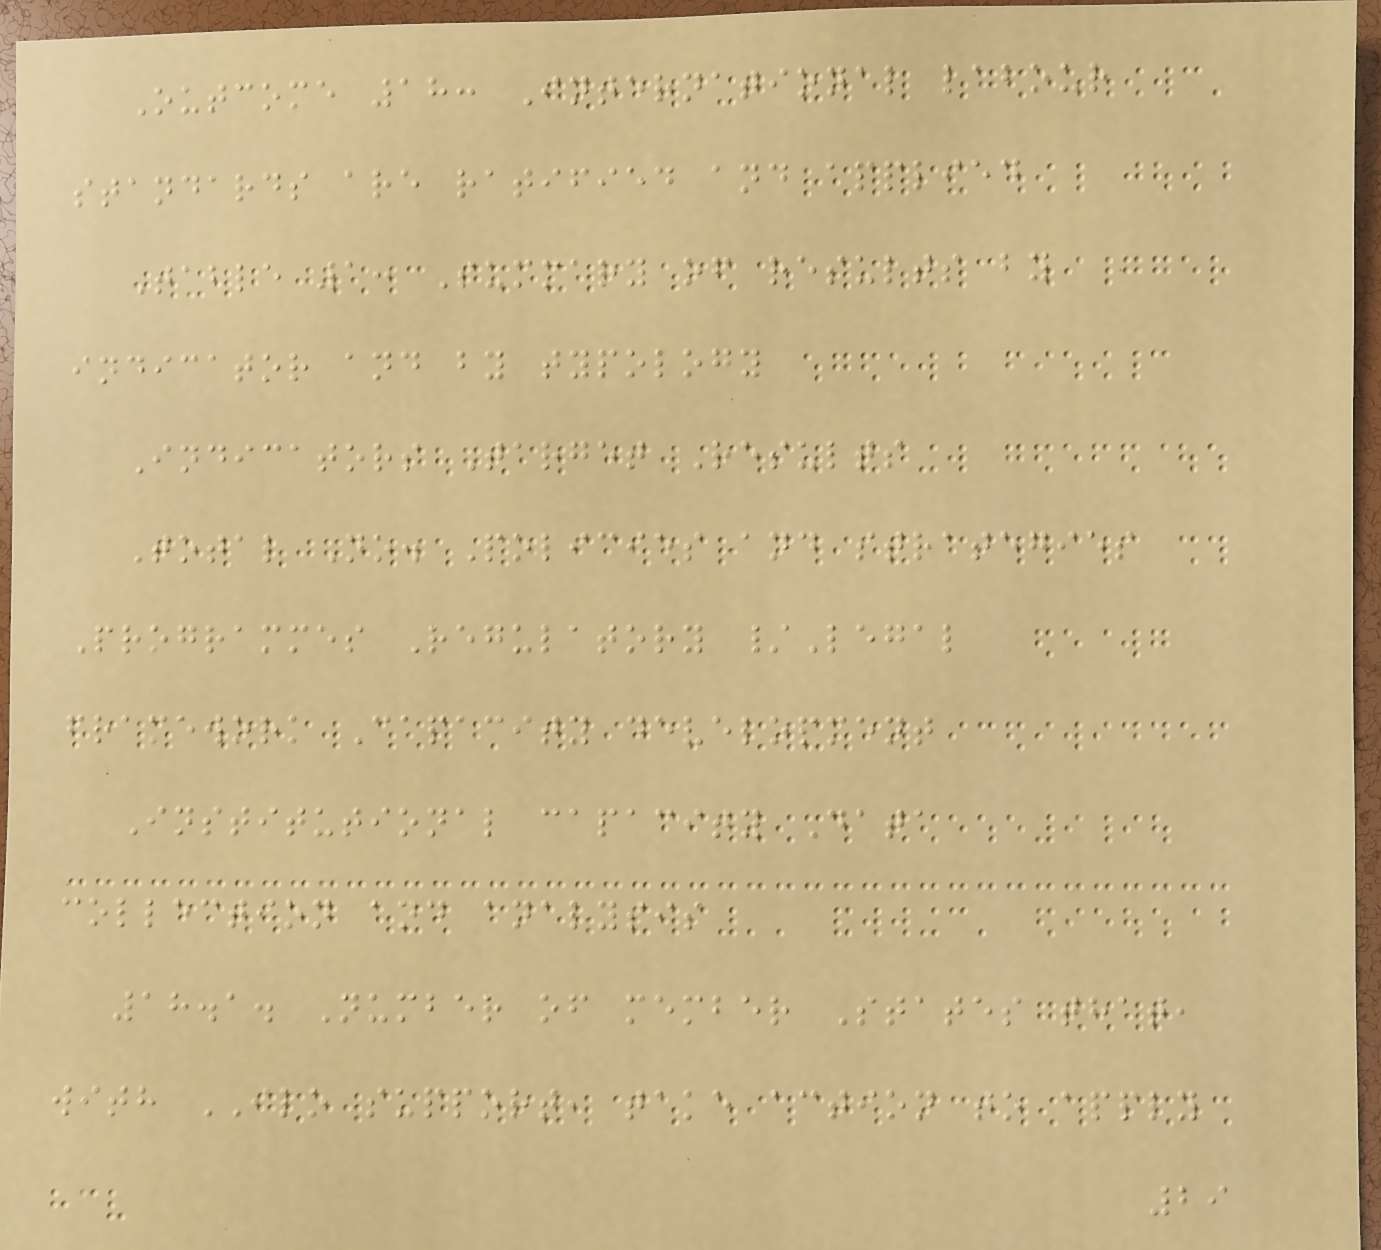Outcome 18: International labour
standards are ratified and applied
Table 1: Summary of results by
indicator and by typology
Indicators Target Results
Total No. Policies and strategies
Programmes Regulatory /Legal
framework Capacity development
Institutional capacity Data
collection and analysis
18.1. Number of member States that,
with ILO support, take action to apply
29
